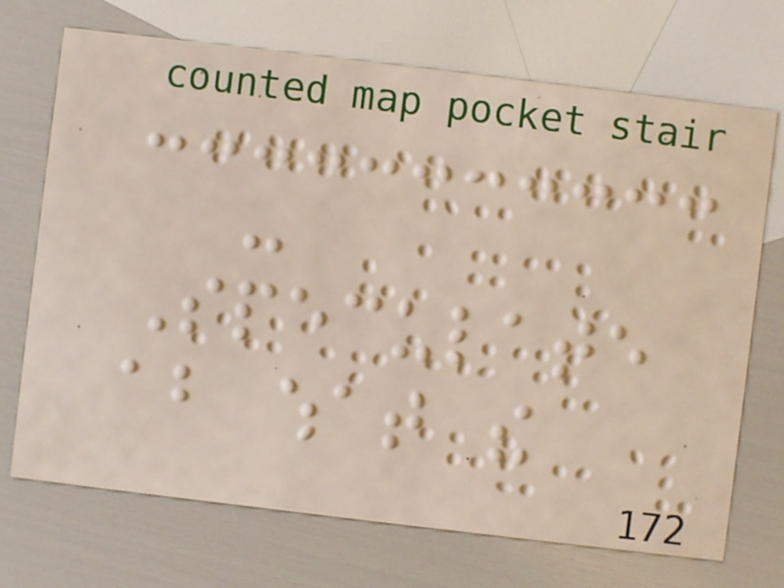-
Speculate
about what the
